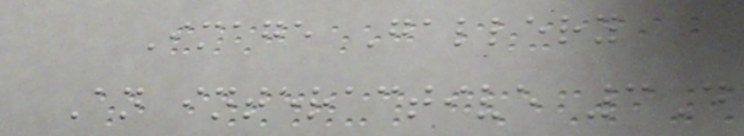Image Gallery
An interactive 3D
